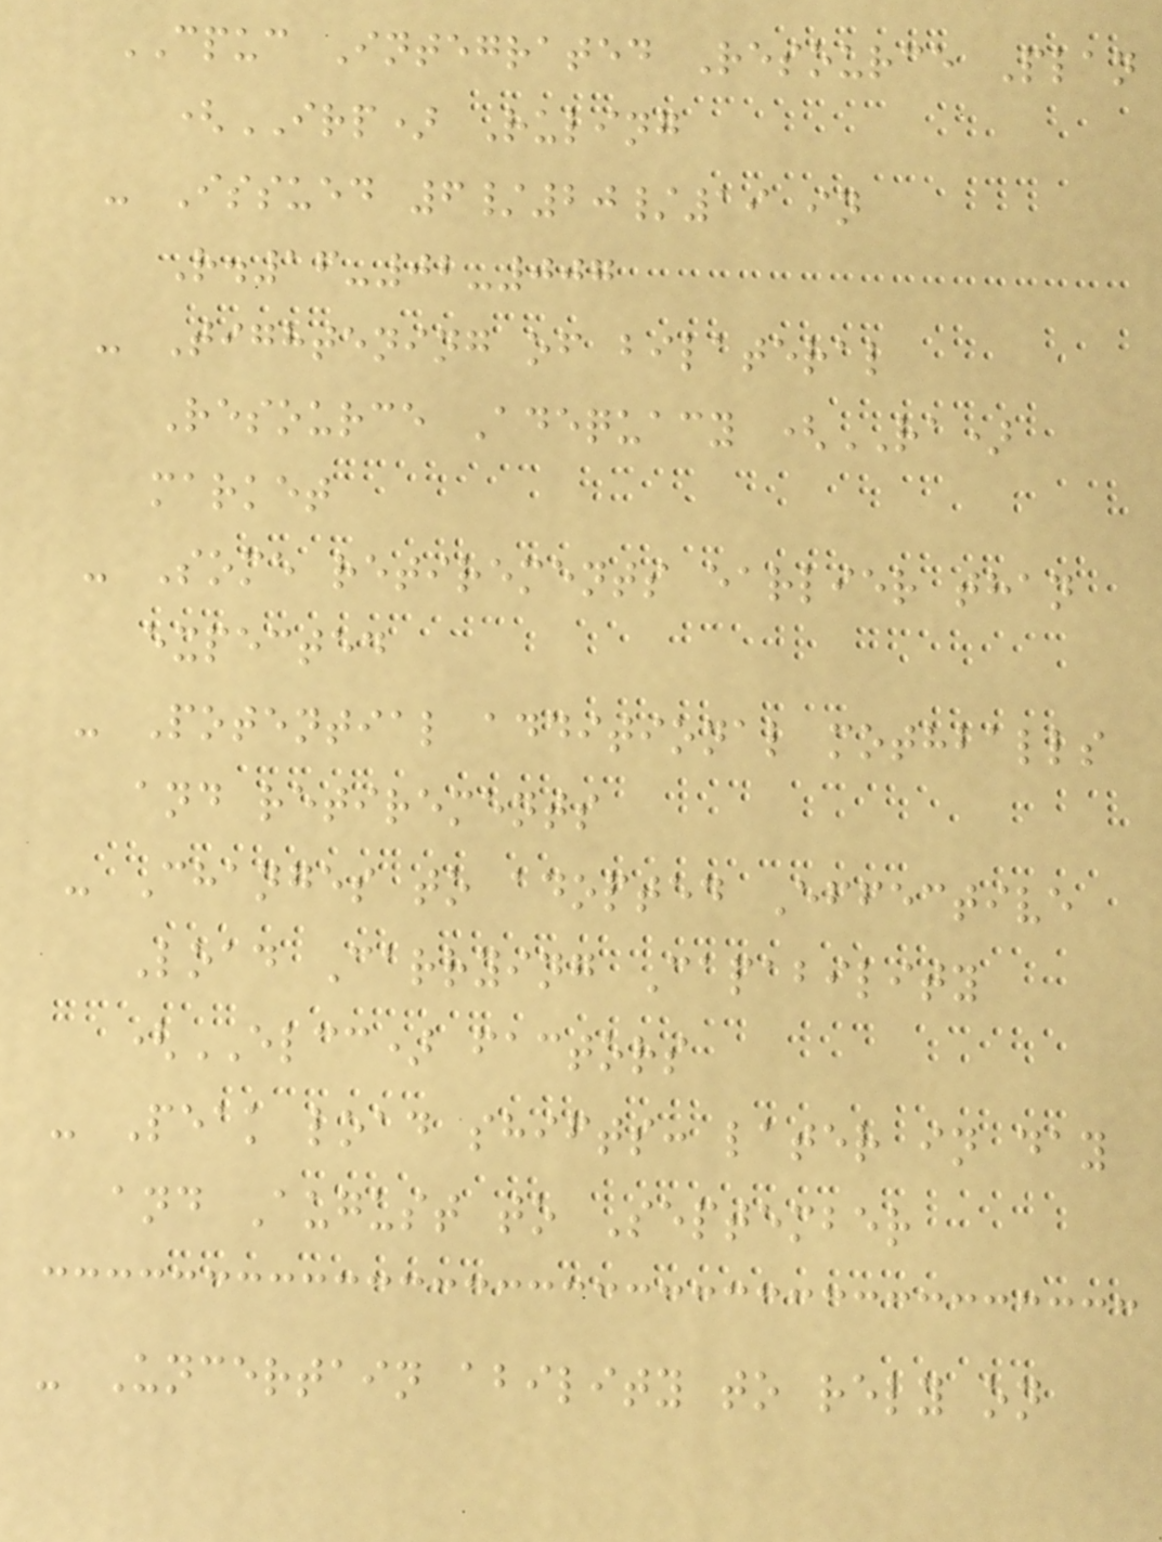CPUC Integrated Resource Plan
(IRP) Ruling
- Issued 6/20/19 in
R.16-02-007
- Tightening of bilateral
Resource Adequacy (RA)
market
- Some retirements earlier than
expected
- Potential additional mothballs
and retirements
- Changes to adopted Effective
Load Carrying Capability
(ELCC) factors
- Peak load shifts: later in day
and August to September
- Uncertain ability to rely on
